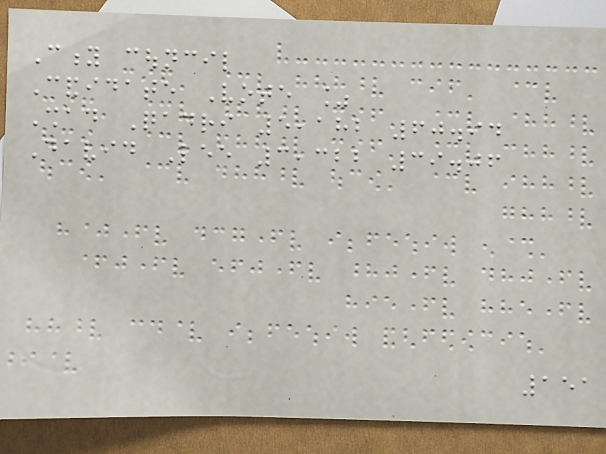City council
Candidate Vote %
Shad Qadri 5,182 60.94
David Lee 3,322 39.06
151
